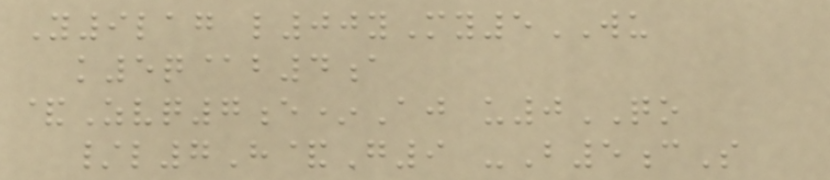Y9lag l00yMy5WU
k5q@b4a
&Zvq7e*Aj u0QO
/l7H&G9 -B5cS
